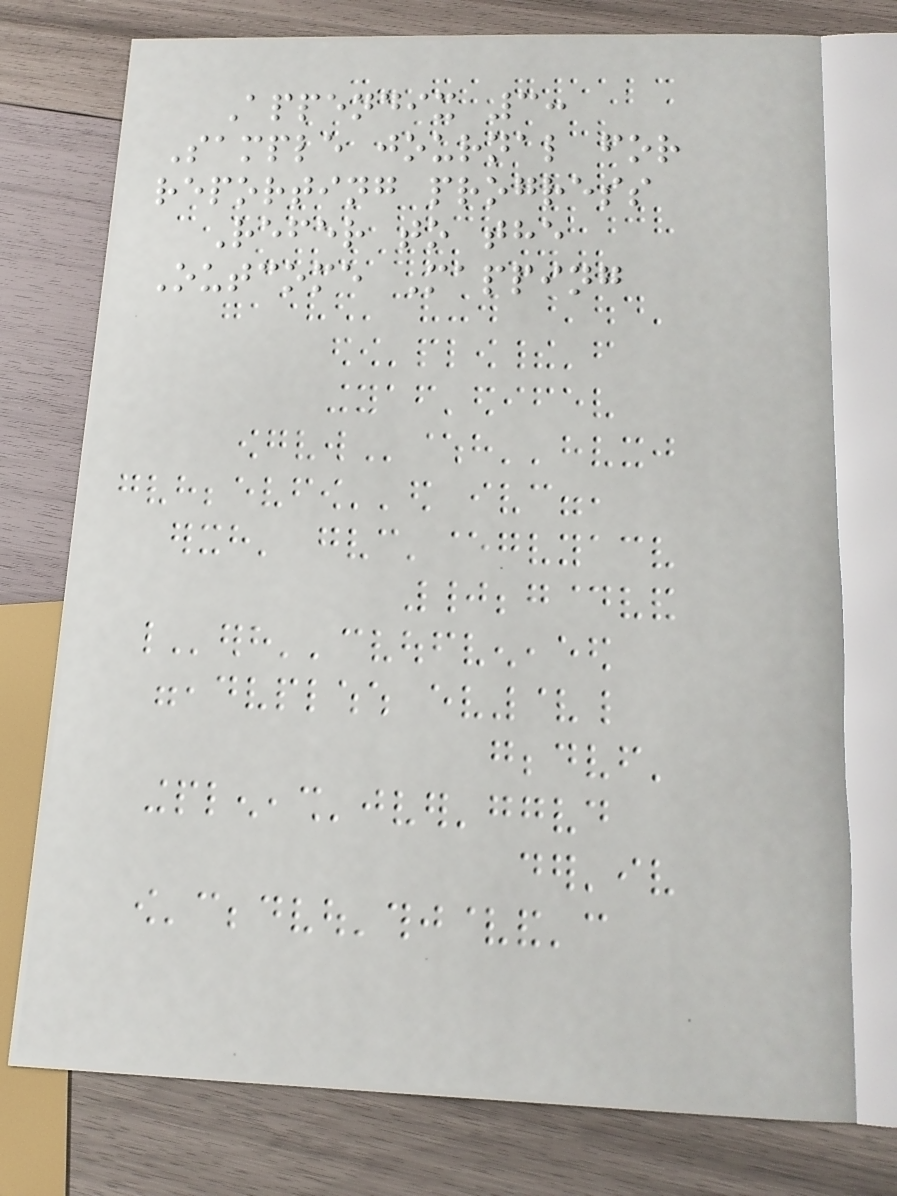Appendix 3:
Sample journal for
reporting progress
Refer to the
Outcome Mapping
